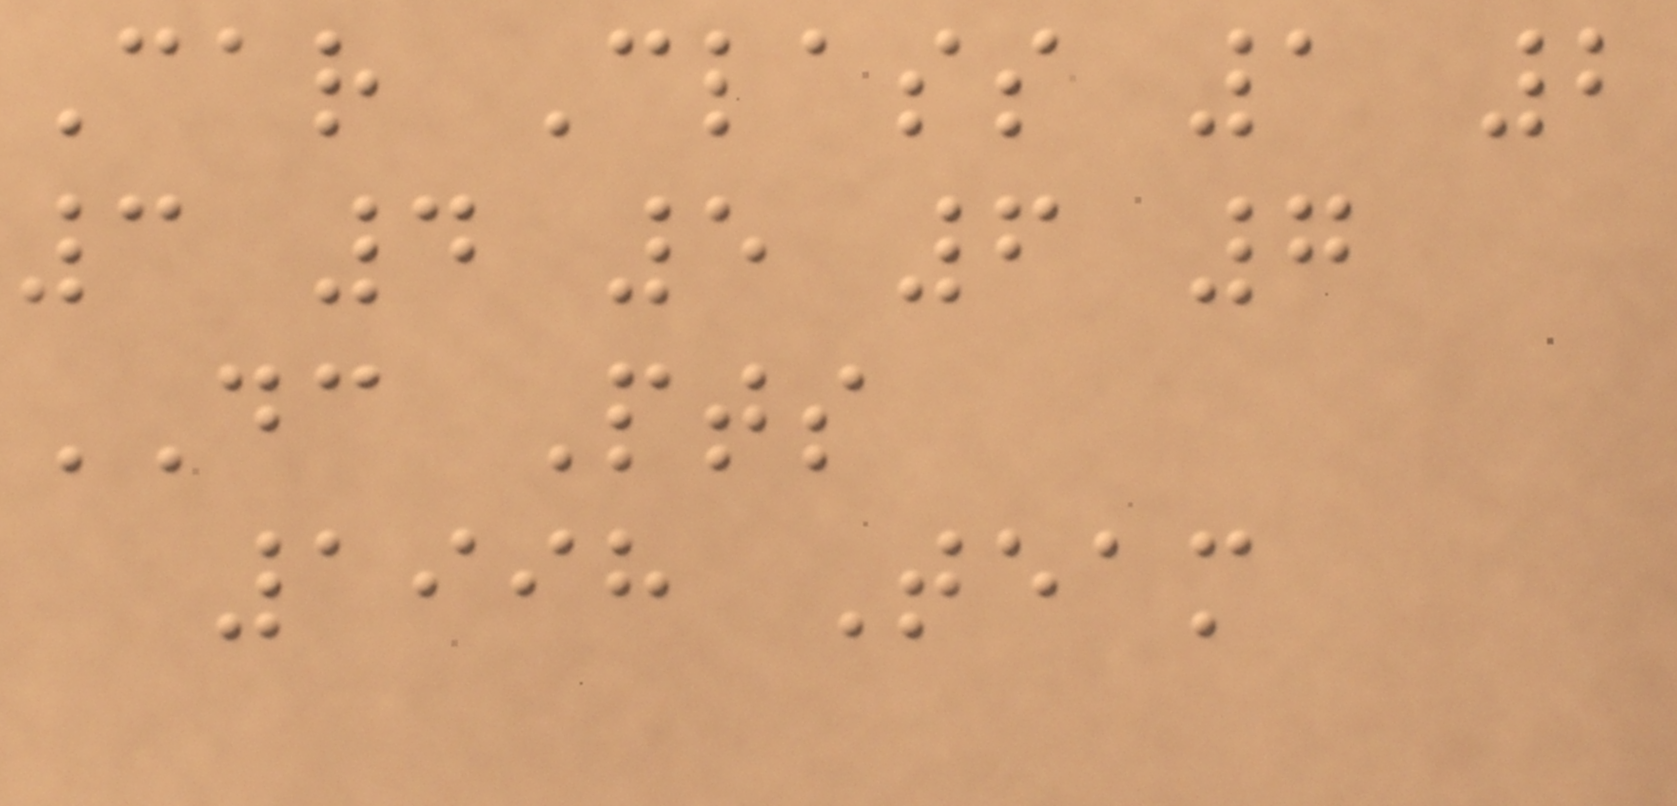Car Class 1 2
3 4 5 6 7
DC Pts
1998 Team
